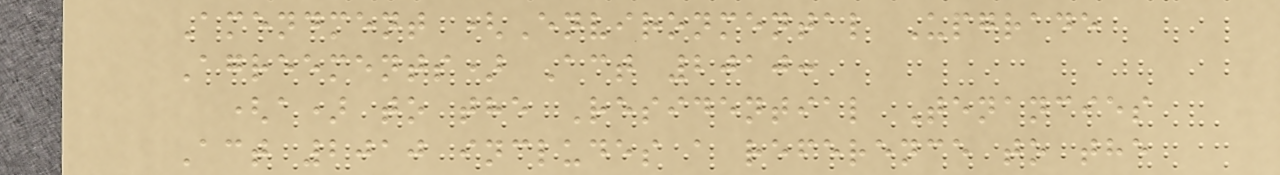Amendment (Environmental Upgrade
Agreements) Act 2010:
(a) to the Residential Tenancies
Act 2010 includes a reference to the
